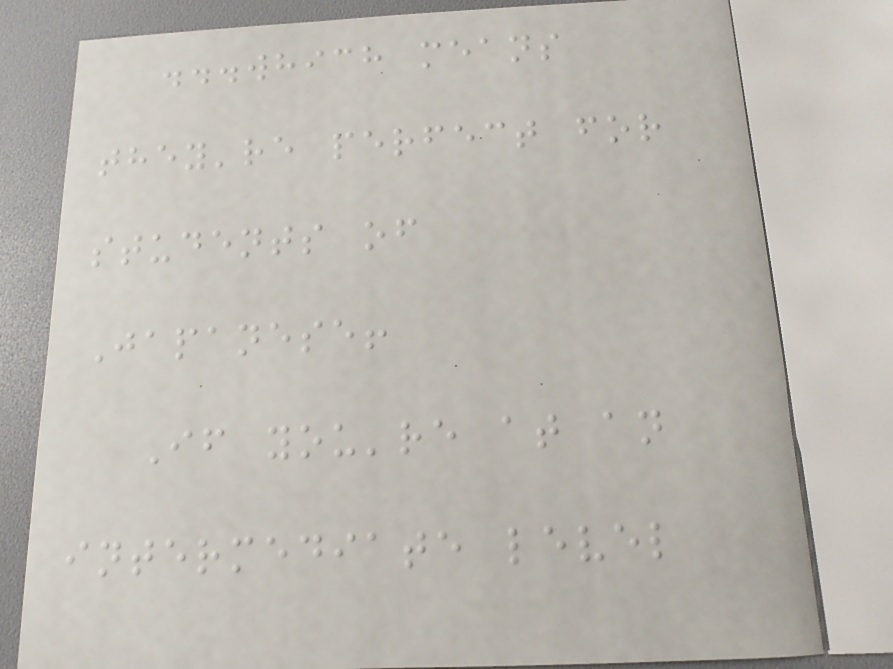...which means
they're perfect for
students of
Japanese!
If you're at an
intermediate level
